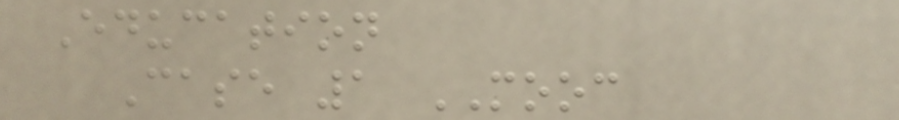Education
Case 1 MOOC
